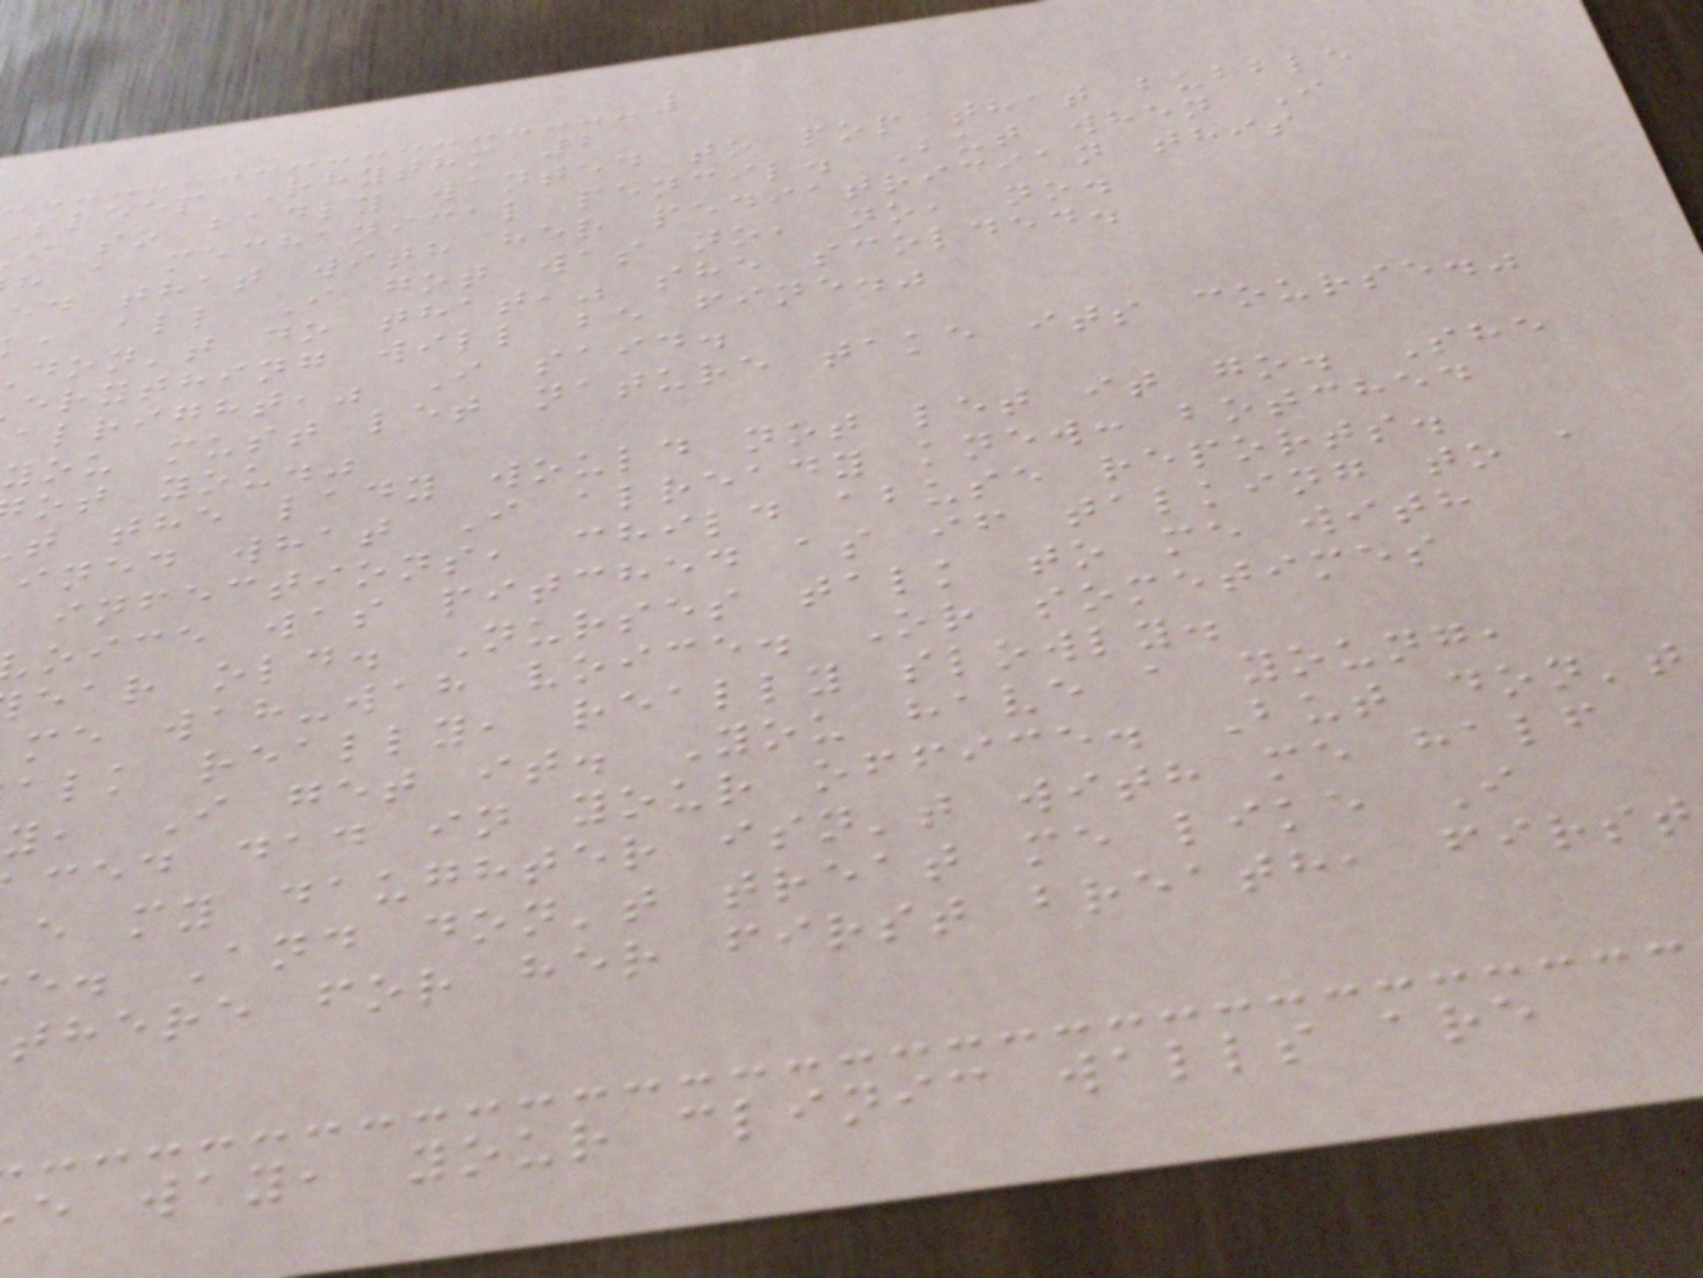sleep Rhythm 2
i so badly wanted to pop that bubble
h a mechanical pencil. But when I
ed that with her pediatrician this
, all I got was no, no, no.
don't do that," she scolded.
erything will be fine."
alright," I said.
you must let nature take its course."
ot you."
t the lady would not let it go. She
ined what I already knew: botched
infections, child abuse reports.
oice was pitched as if talking to a
ear old. Nurses talk to me with
me wah-wah voice. Or sometimes
alk really, really slowly.
y, I get it. You have a young,
ced dad in your office. But don't
e my daughter isn't with me half
e. And don't treat me like I
there for her first breath, first
e way, your clinic walls are
